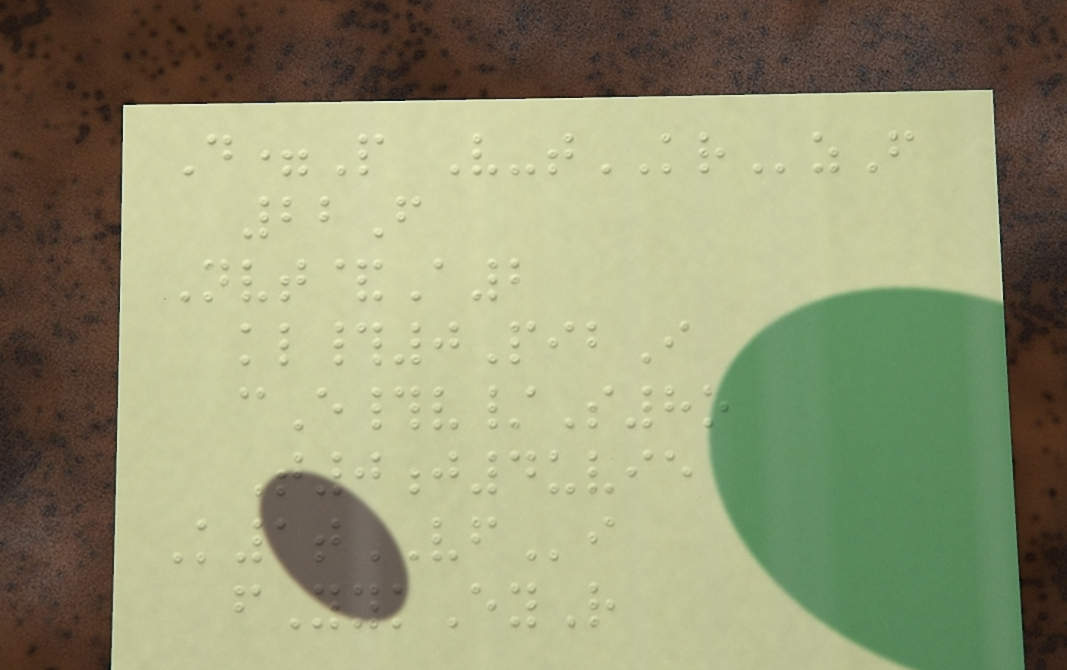D=P V-tKRzF
22F
Nvt&A2
kl#0PibI
cE#v/S8o
T0j4uvie
K1tVFi
fYykEyR
